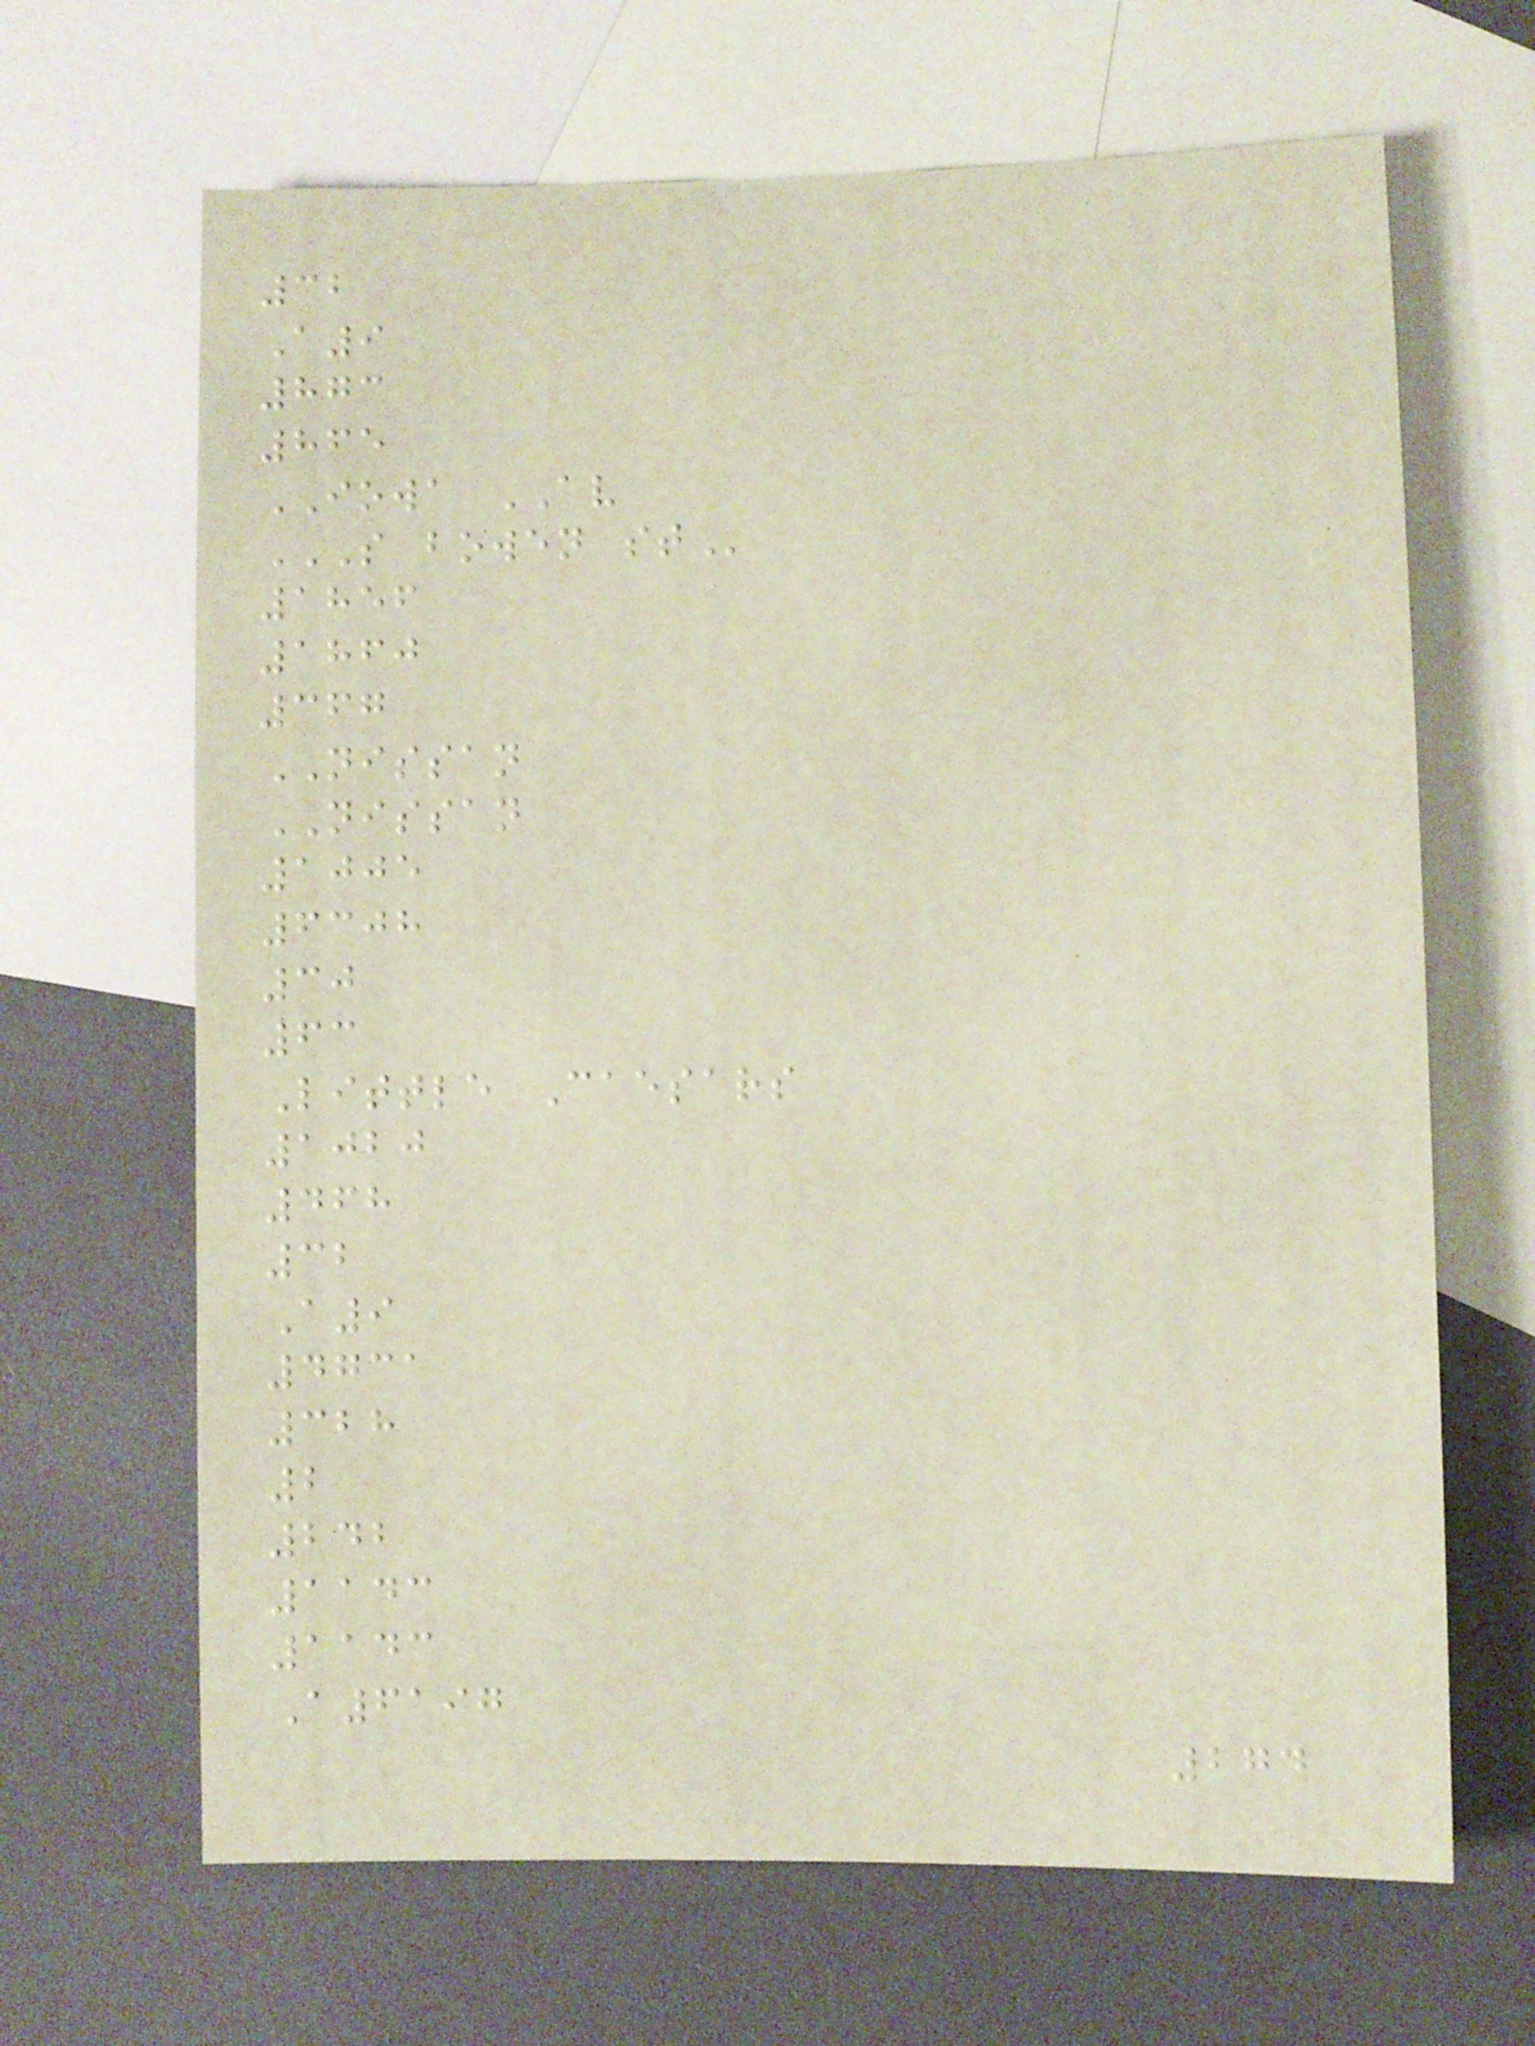32
A9
873
865
IOWA AV
S BOWEN ST
1856
1860
367
NISSAN
NISSAN
1005
6308
30
63
Little Caesars
1020
468
32
A9
4731
328
2
242
1143
1143
A6197
274
